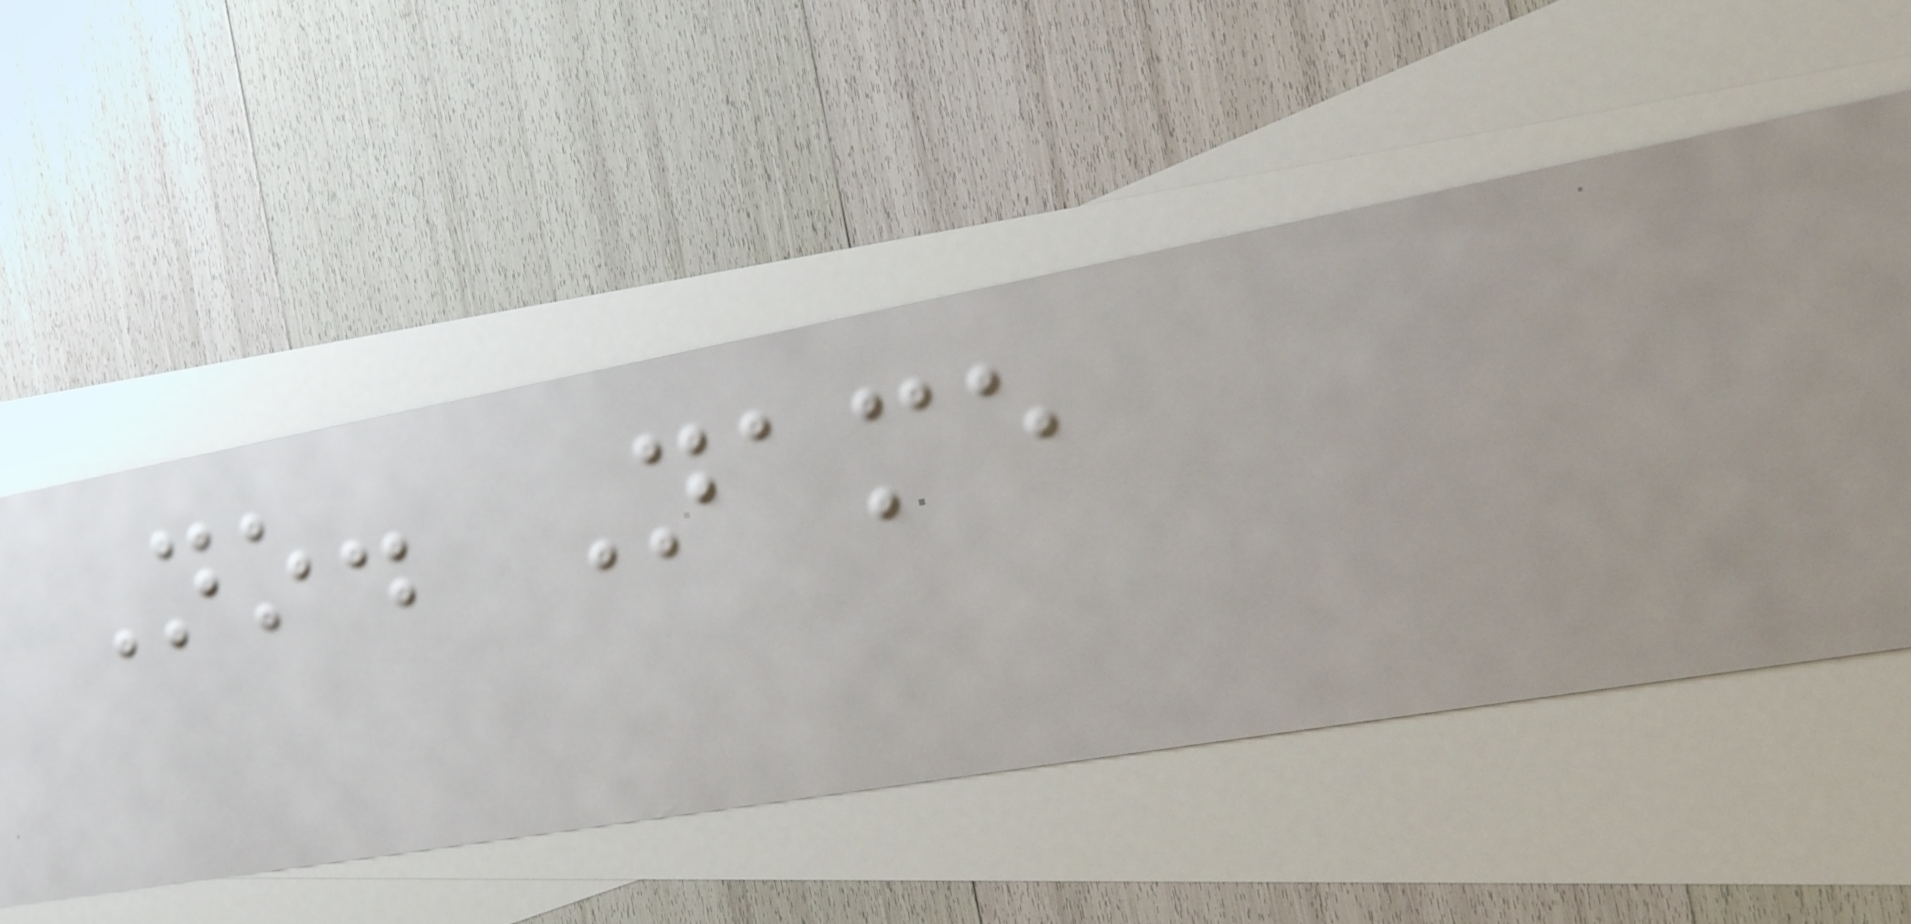No. Name
